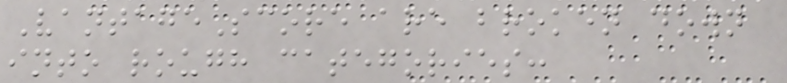VantageScore are broken down
into rough categories:
